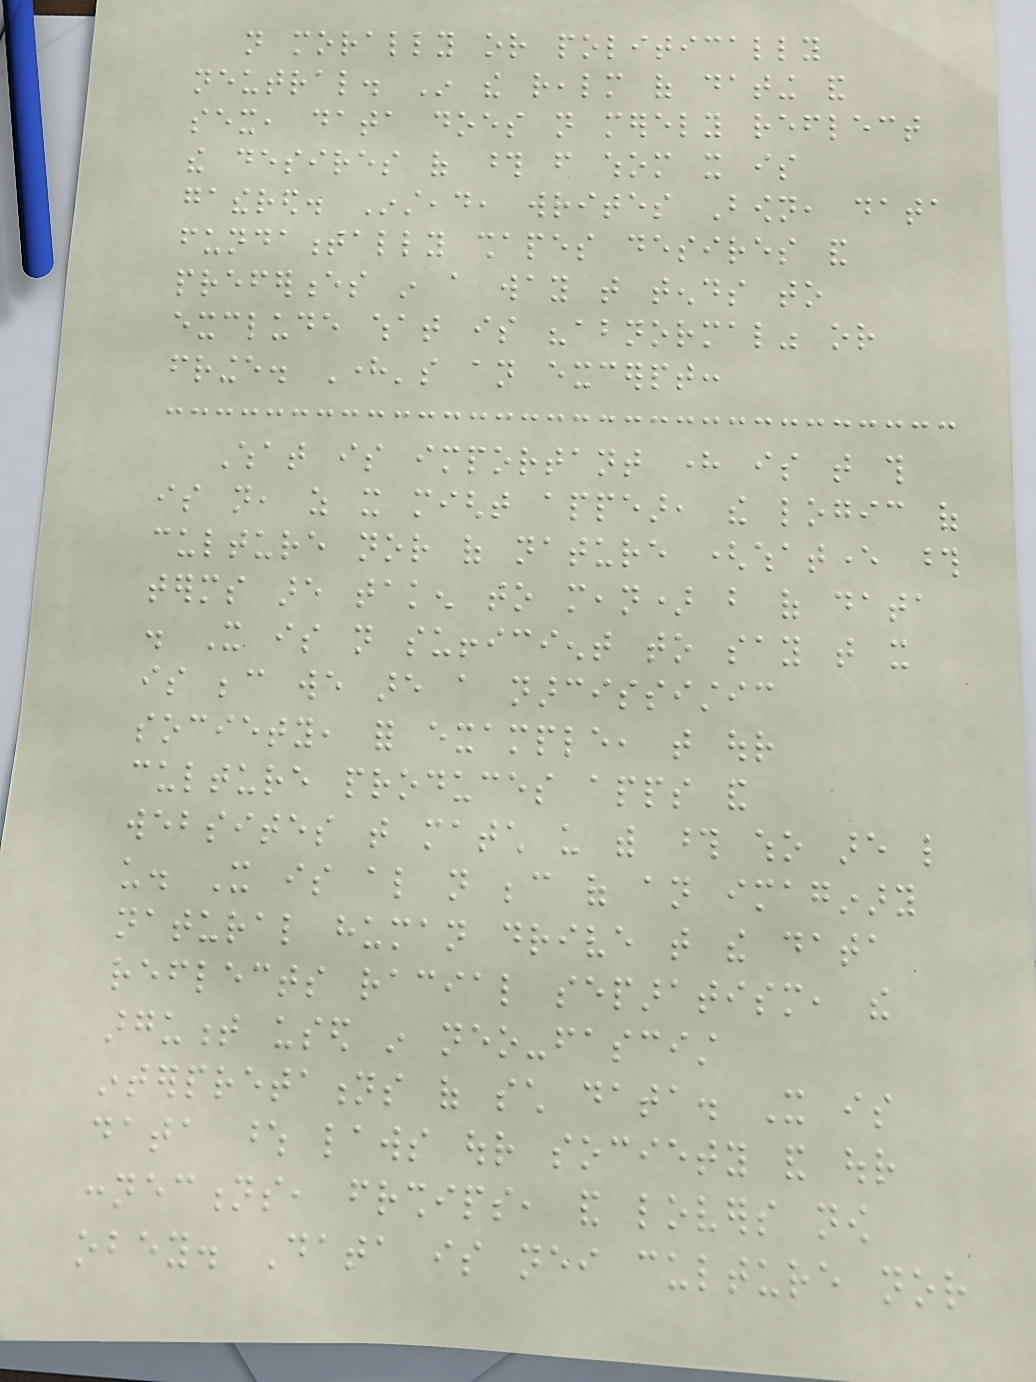not morally or politically
neutral. In the realm of dating and
sex, data does not merely reflect
the desires of those from whom it is
gathered. Instead, writes Bown, data
fundamentally shapes desires and
preferences in a way that tends to
exclude what is "abnormal" or
fringe. Here's an excerpt:
What is important here is that this
is not, as it might appear, the logic of
culture nor of nature (whatever those
terms are taken to mean) but of data
. It is not sufficient to say that it
is because we are a narcissistic
society, for example, that our
culture produces apps and
websites that match us with those who are like
us. It is also not because of an imaginary
natural human drive that the data
reflects racial separatism, the
argument used in neo-fascist
interpretations of such data. It is
data whose laws our society and our
connections, friendships, and lovers now
obey. Data is neither culture nor
